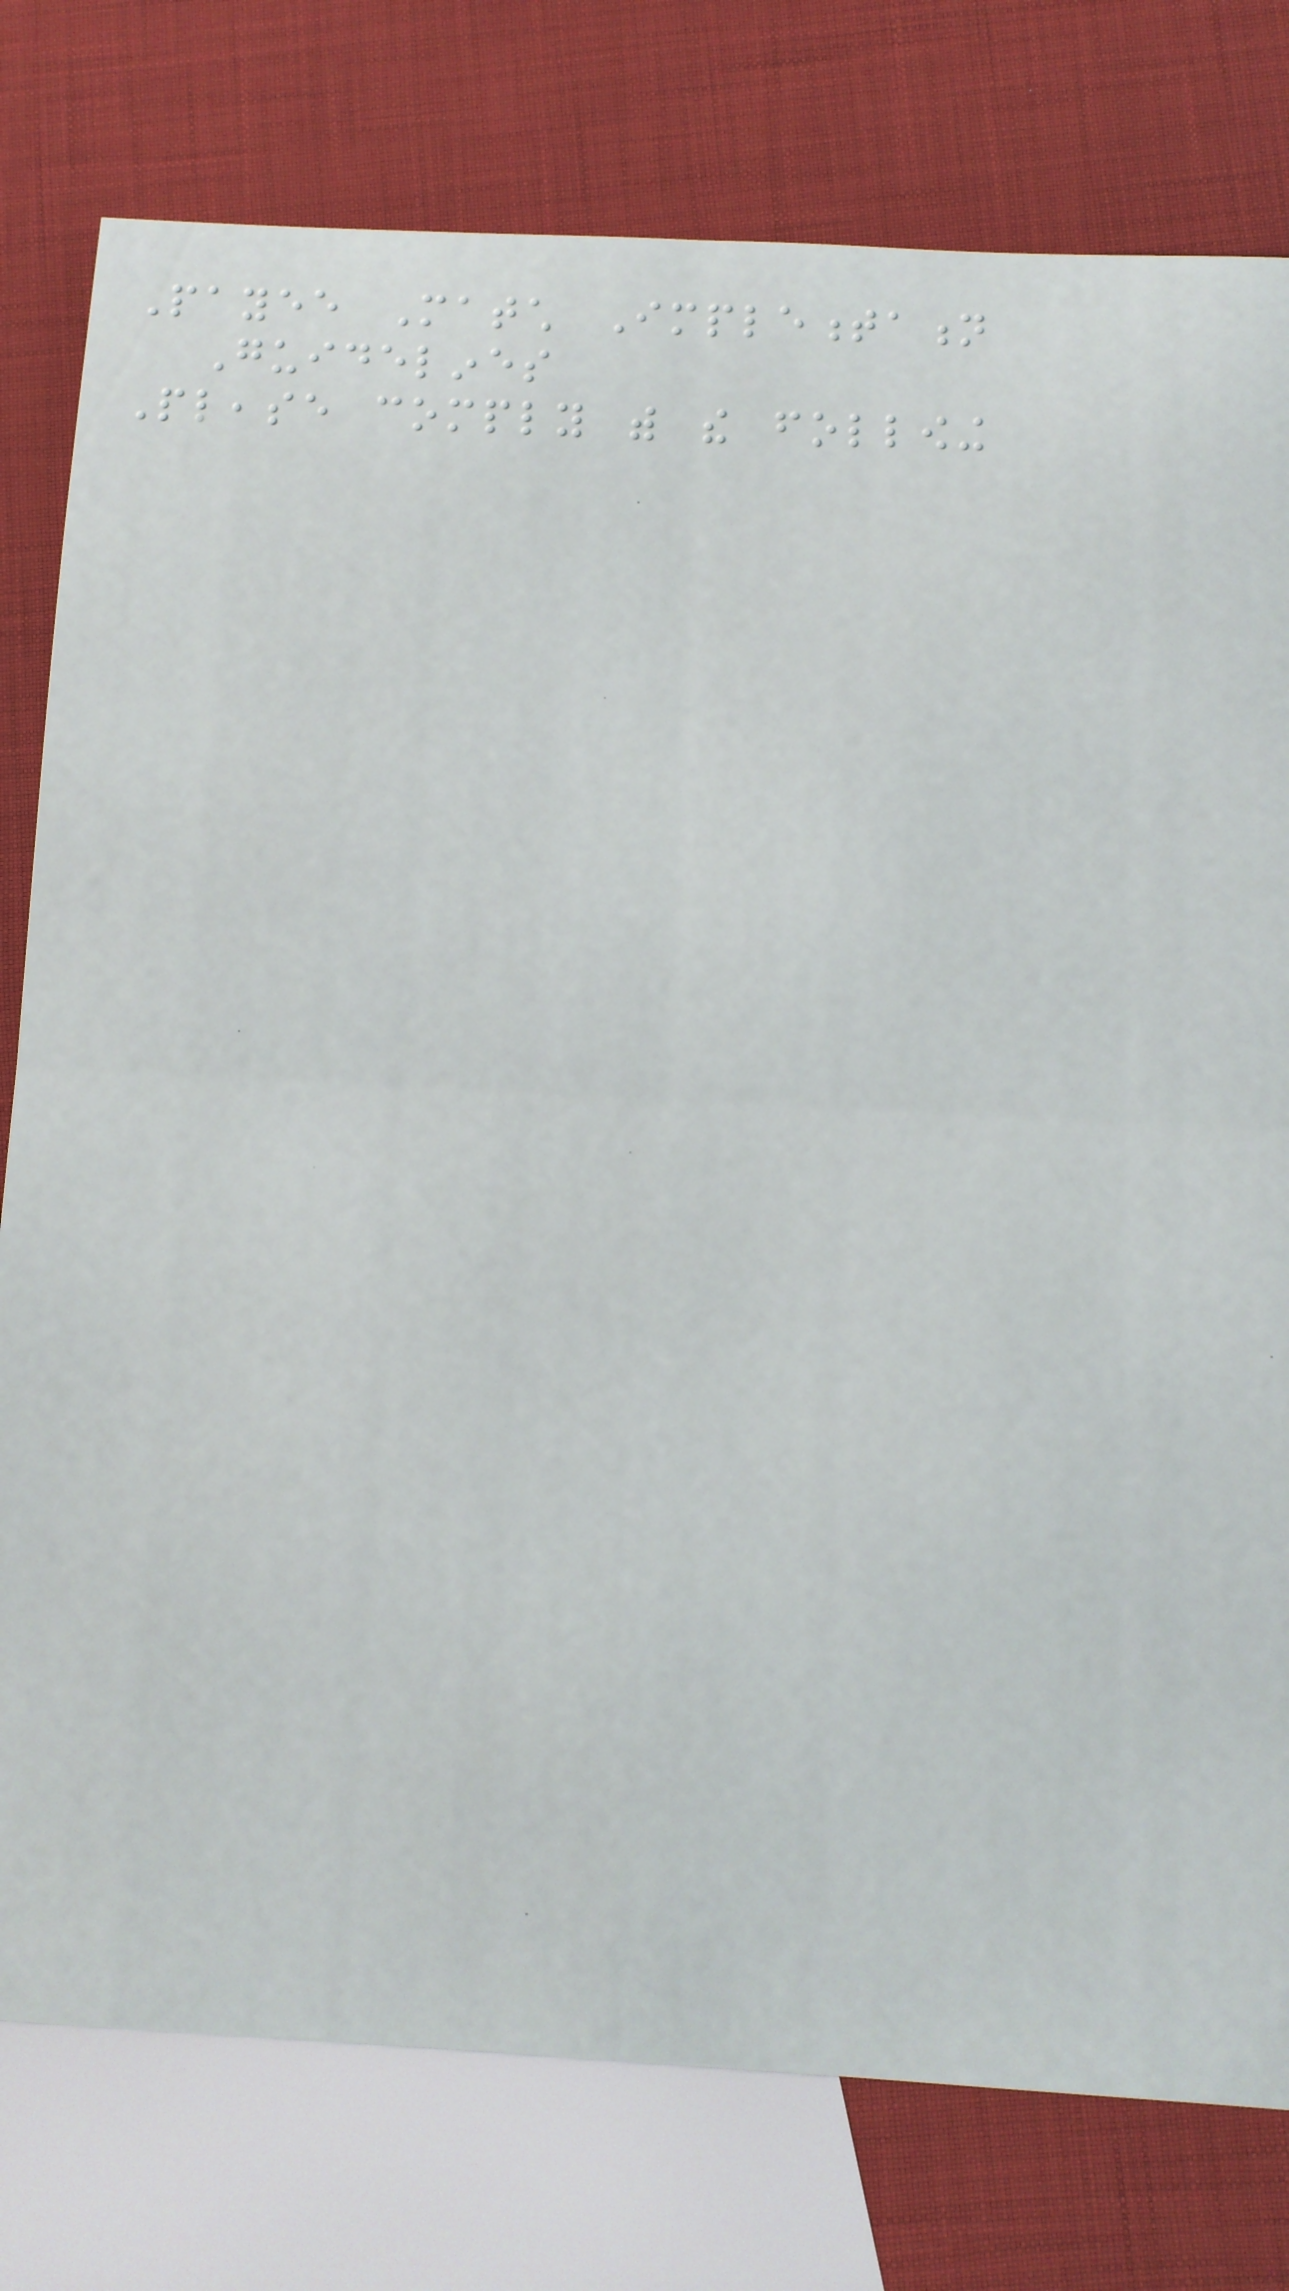Payee Match Implementation
Guidelines
Please comply with the following
